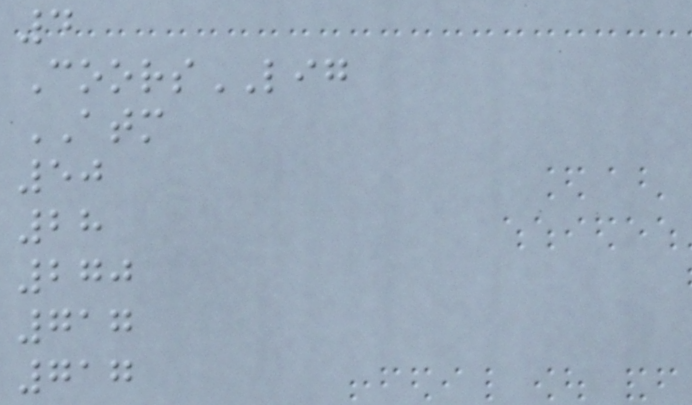4
CoorsLIG
ATM
50
28
270
717
717
